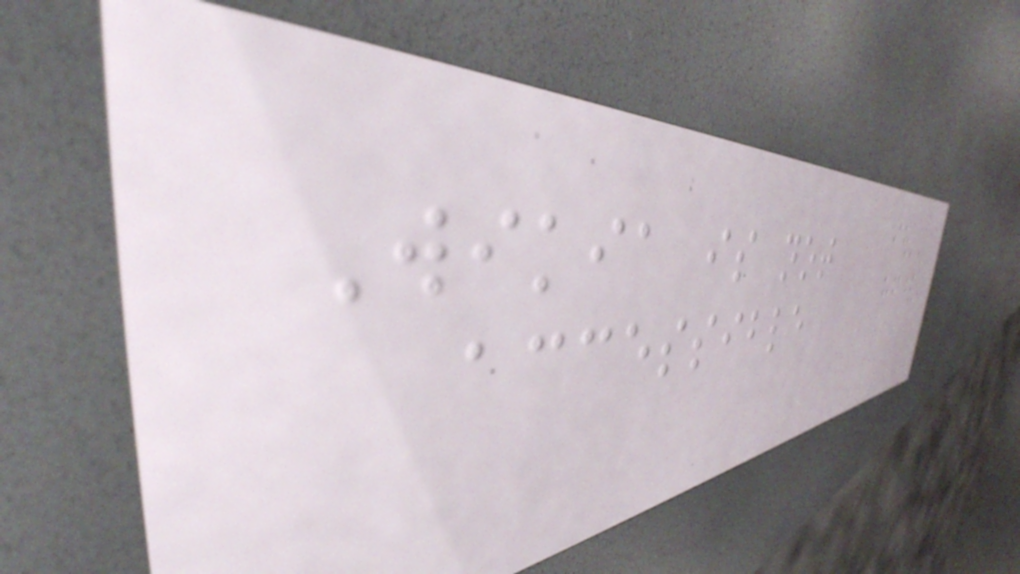Wikia is not
accessible
